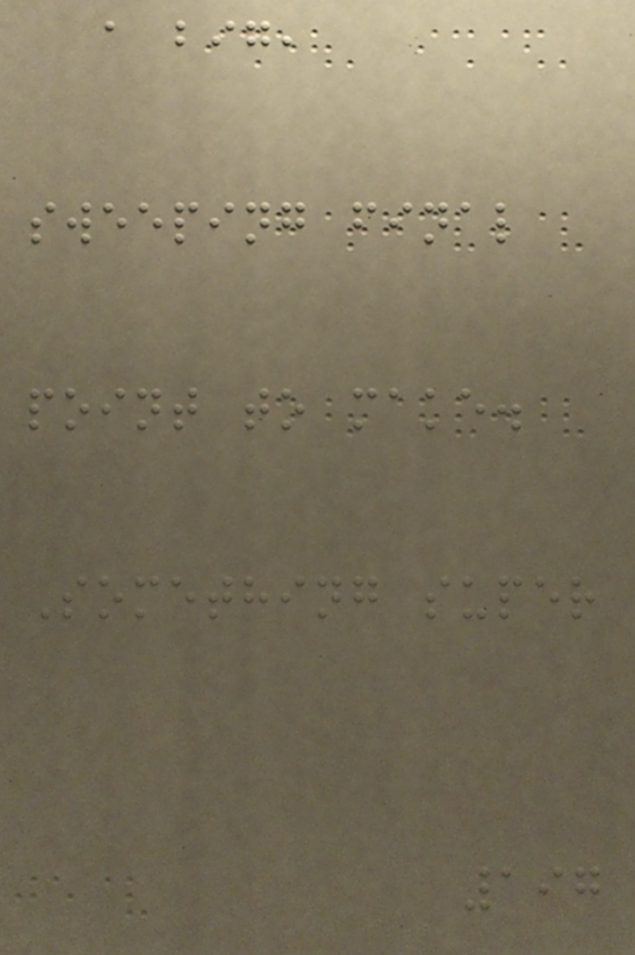a big,
sweeping final
point to make.
Something super
197
